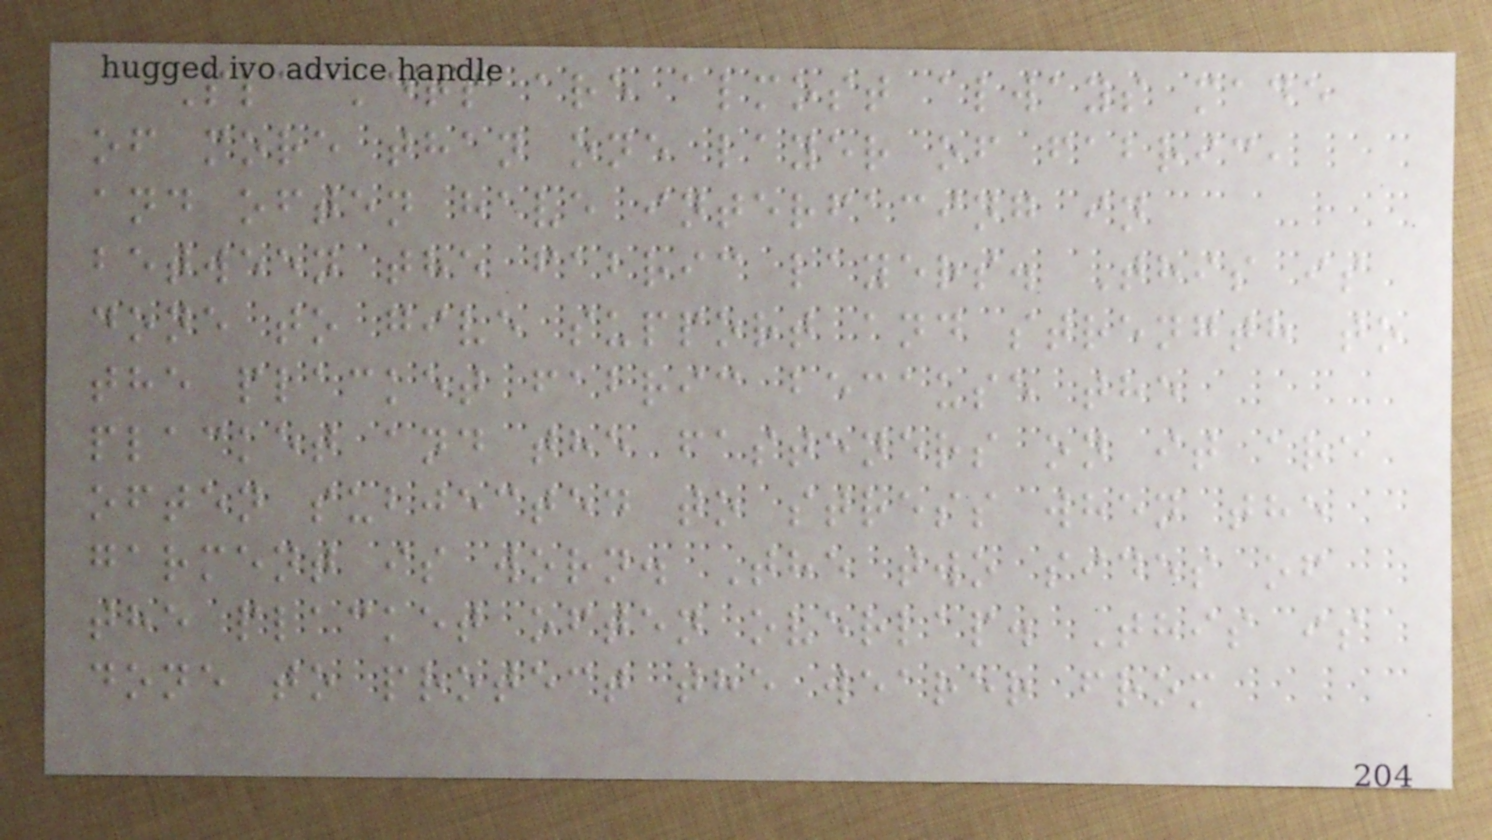Plackets are almost always made
of more than one layer of fabric,
and often have interfacing in
between the fabric layers. This is
done to give support and strength to
the placket fabric because the
placket and the fasteners on it are
often subjected to stress when the
garment is worn. The two sides of
the placket often overlap. This is
done to protect the wearer from
